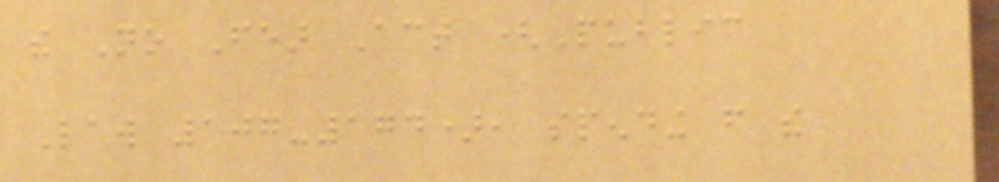the No Fear Act (Public
Law 107-174), spending from the
